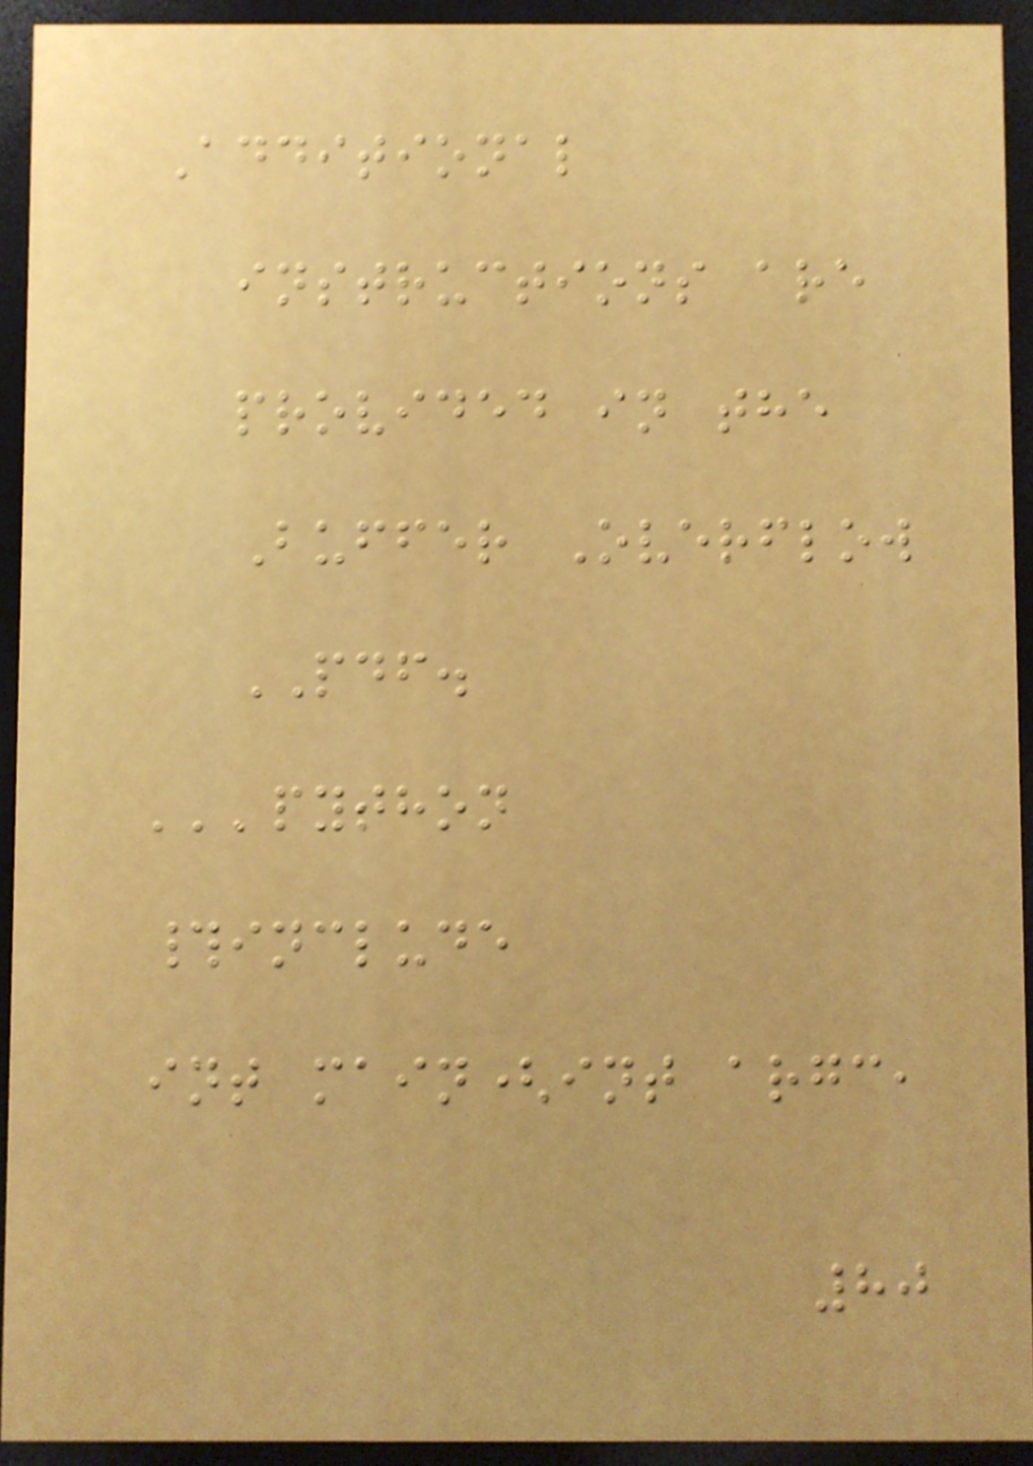Additional
instructions are
provided in the
Buffer Overflow
PDF.
'''python
#include
int main(int argc,
80
